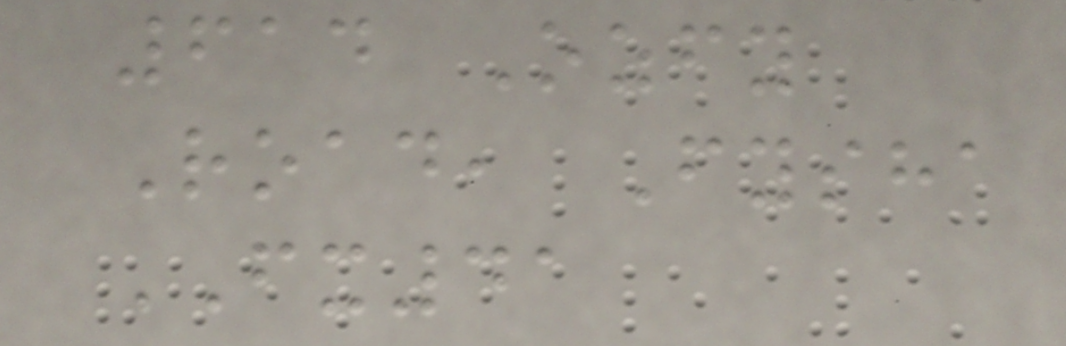614 Ozfy
Road, Fysha
FX41
